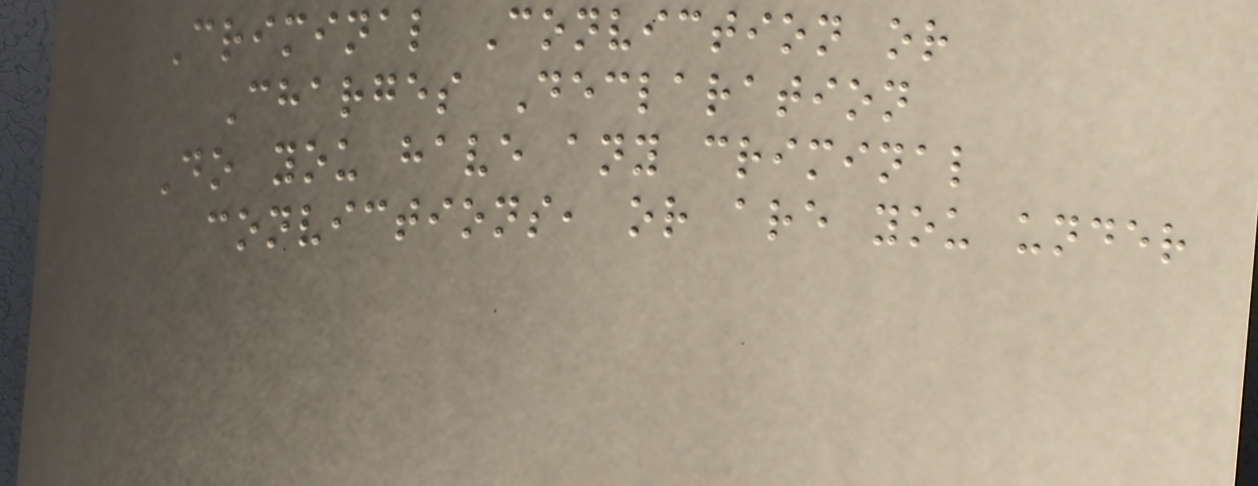Criminal Conviction or
Charges Declaration
Do you have any criminal
convictions, or are you under
